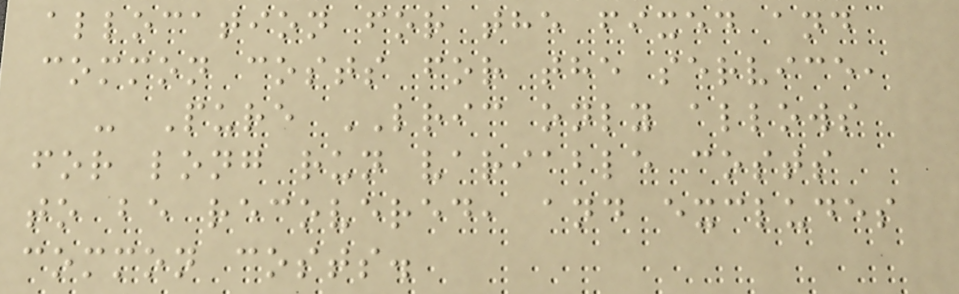allocation for the fixed and
common costs for the service,
- Pure LRIC only allows
for long run variable costs
to be recovered, and excludes
common costs.
